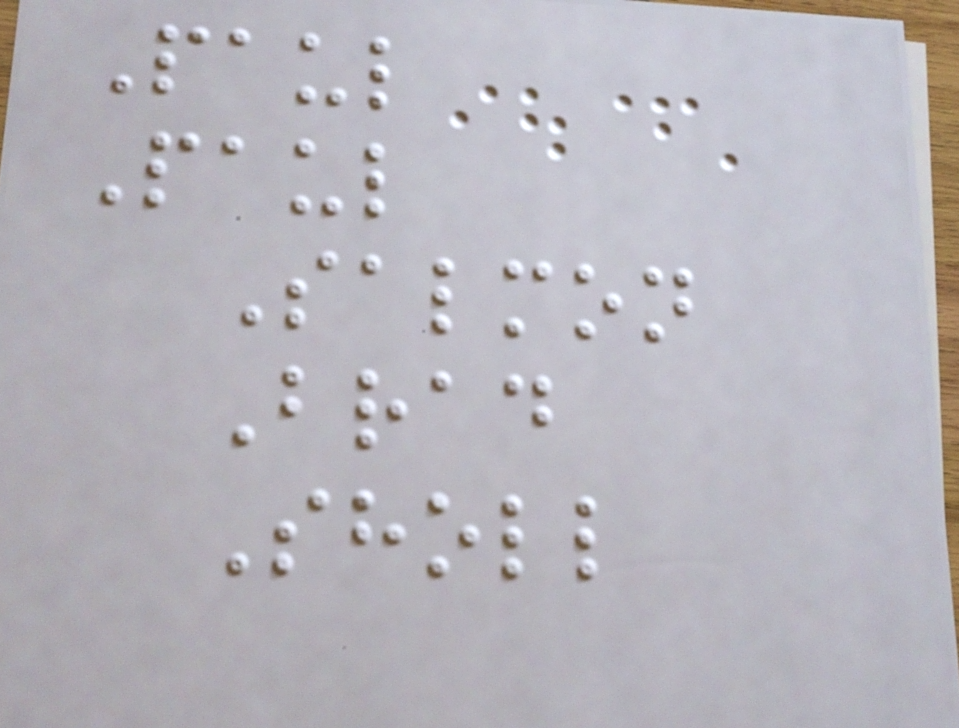Paul
Paul
Salmon
Brad
Sholl
